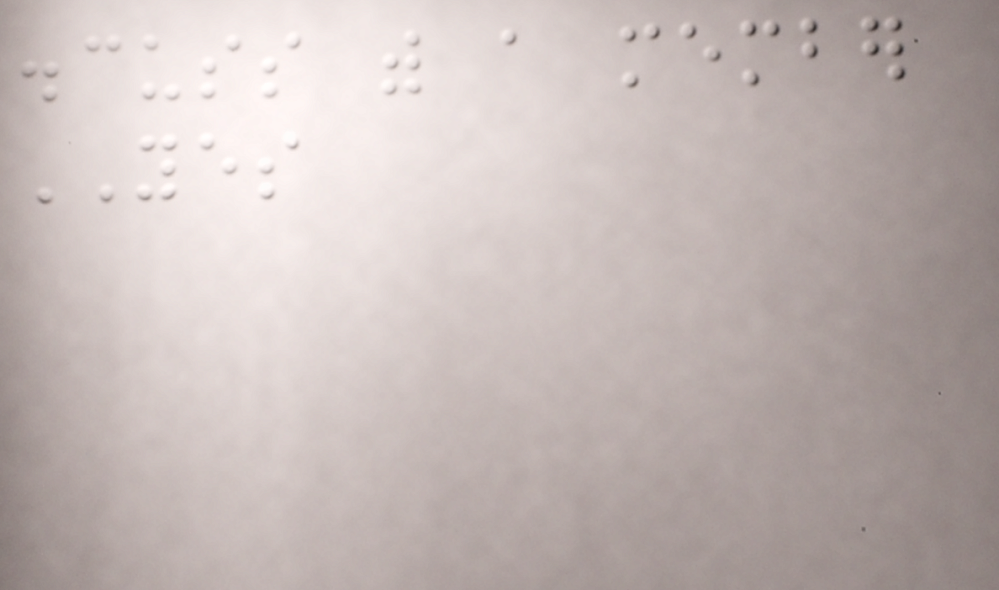discuss with a member
YES
